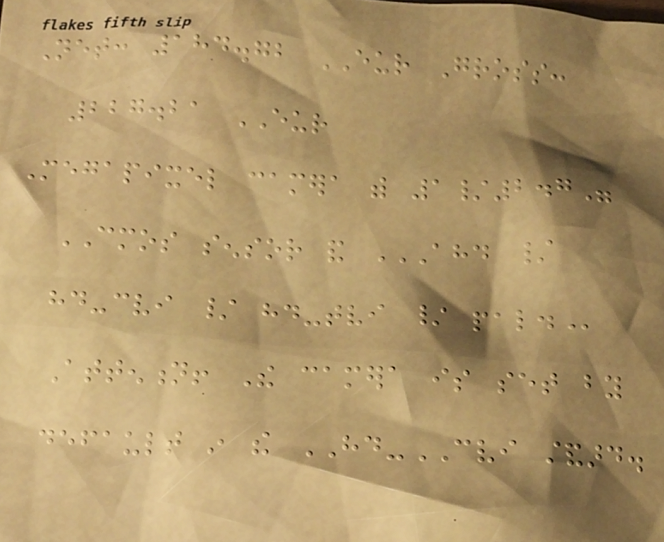Net: 184.72 EUR Gross:
227.21 EUR
Megapixel camera with 1/2.7"
CMOS sensor and AHD /
HD-CVI / HD-TVI / PAL.
Attention! The camera is set by
default in the HD-CVI standard.
